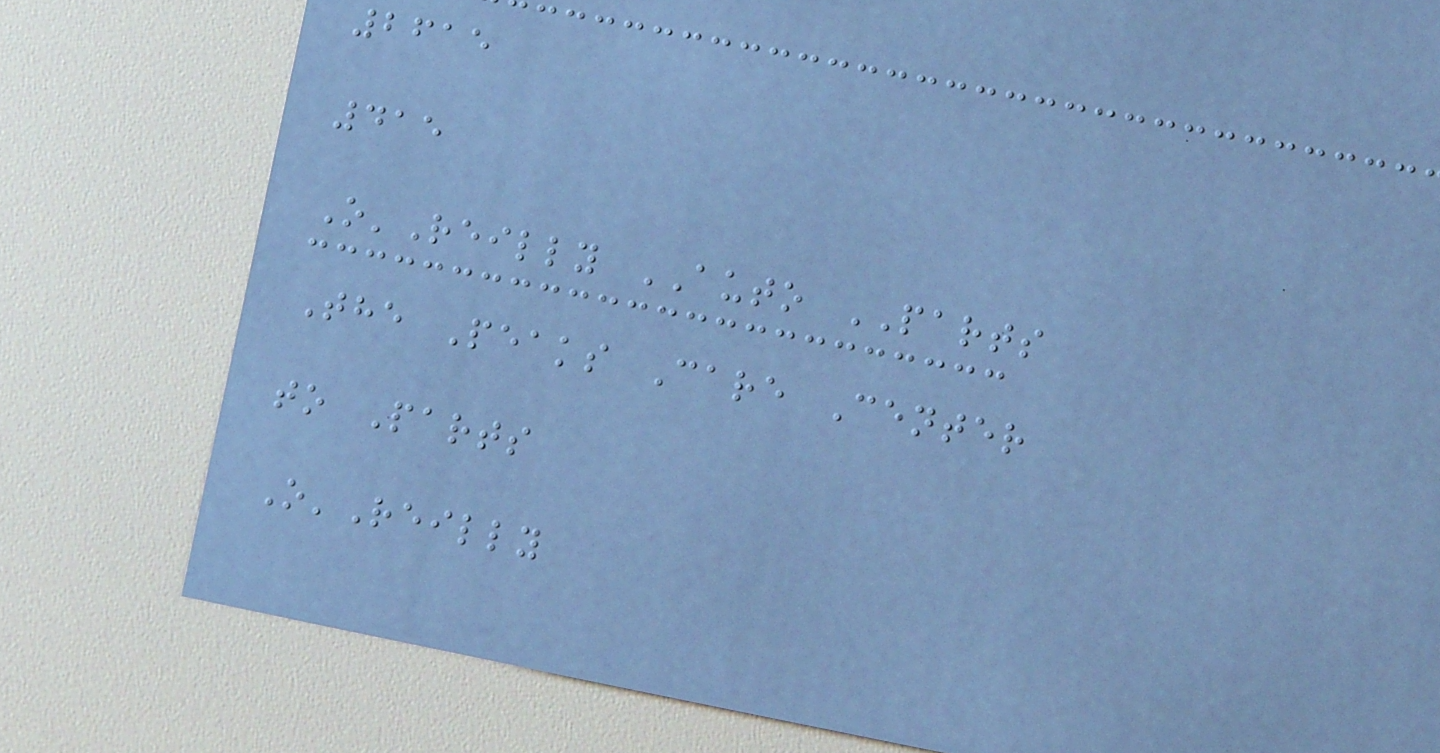2615
415
O'Reilly AUTO PARTS
The Peaks Care Center
to Parts
O'Reilly
